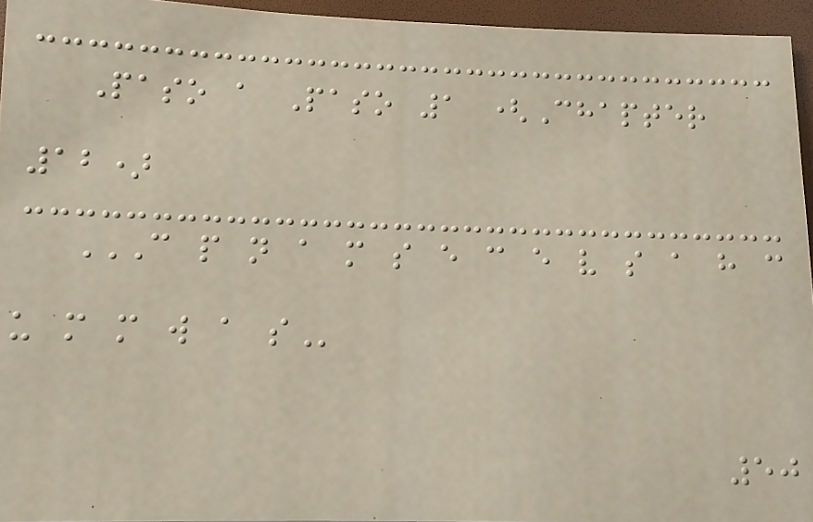Paso a Paso 1 (Chapter
12)
C P N A M S E C E V S A H C
U M M W A S
50
